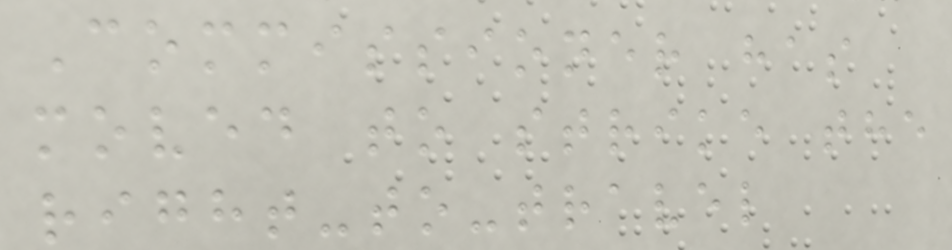Commissioner has
moved to strike the
right-to-travel
